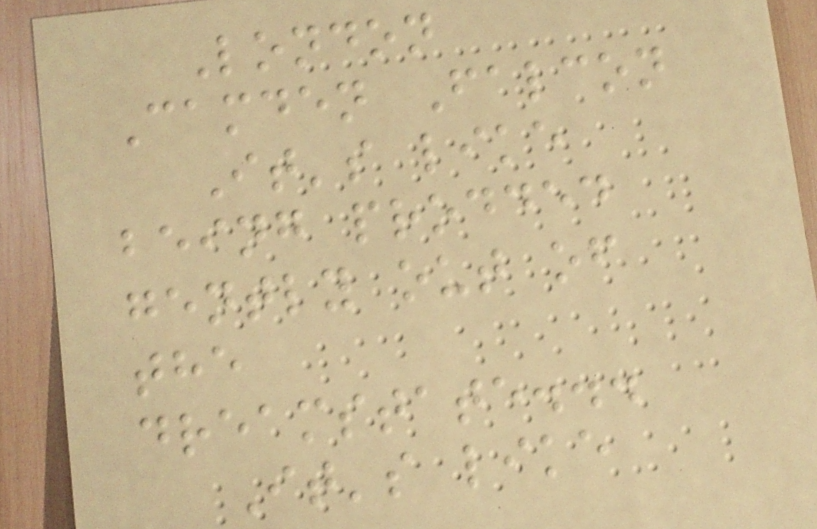London
Camden Falcon
It's like
being prodded
gently out of
the
dreamstate...
It's like
